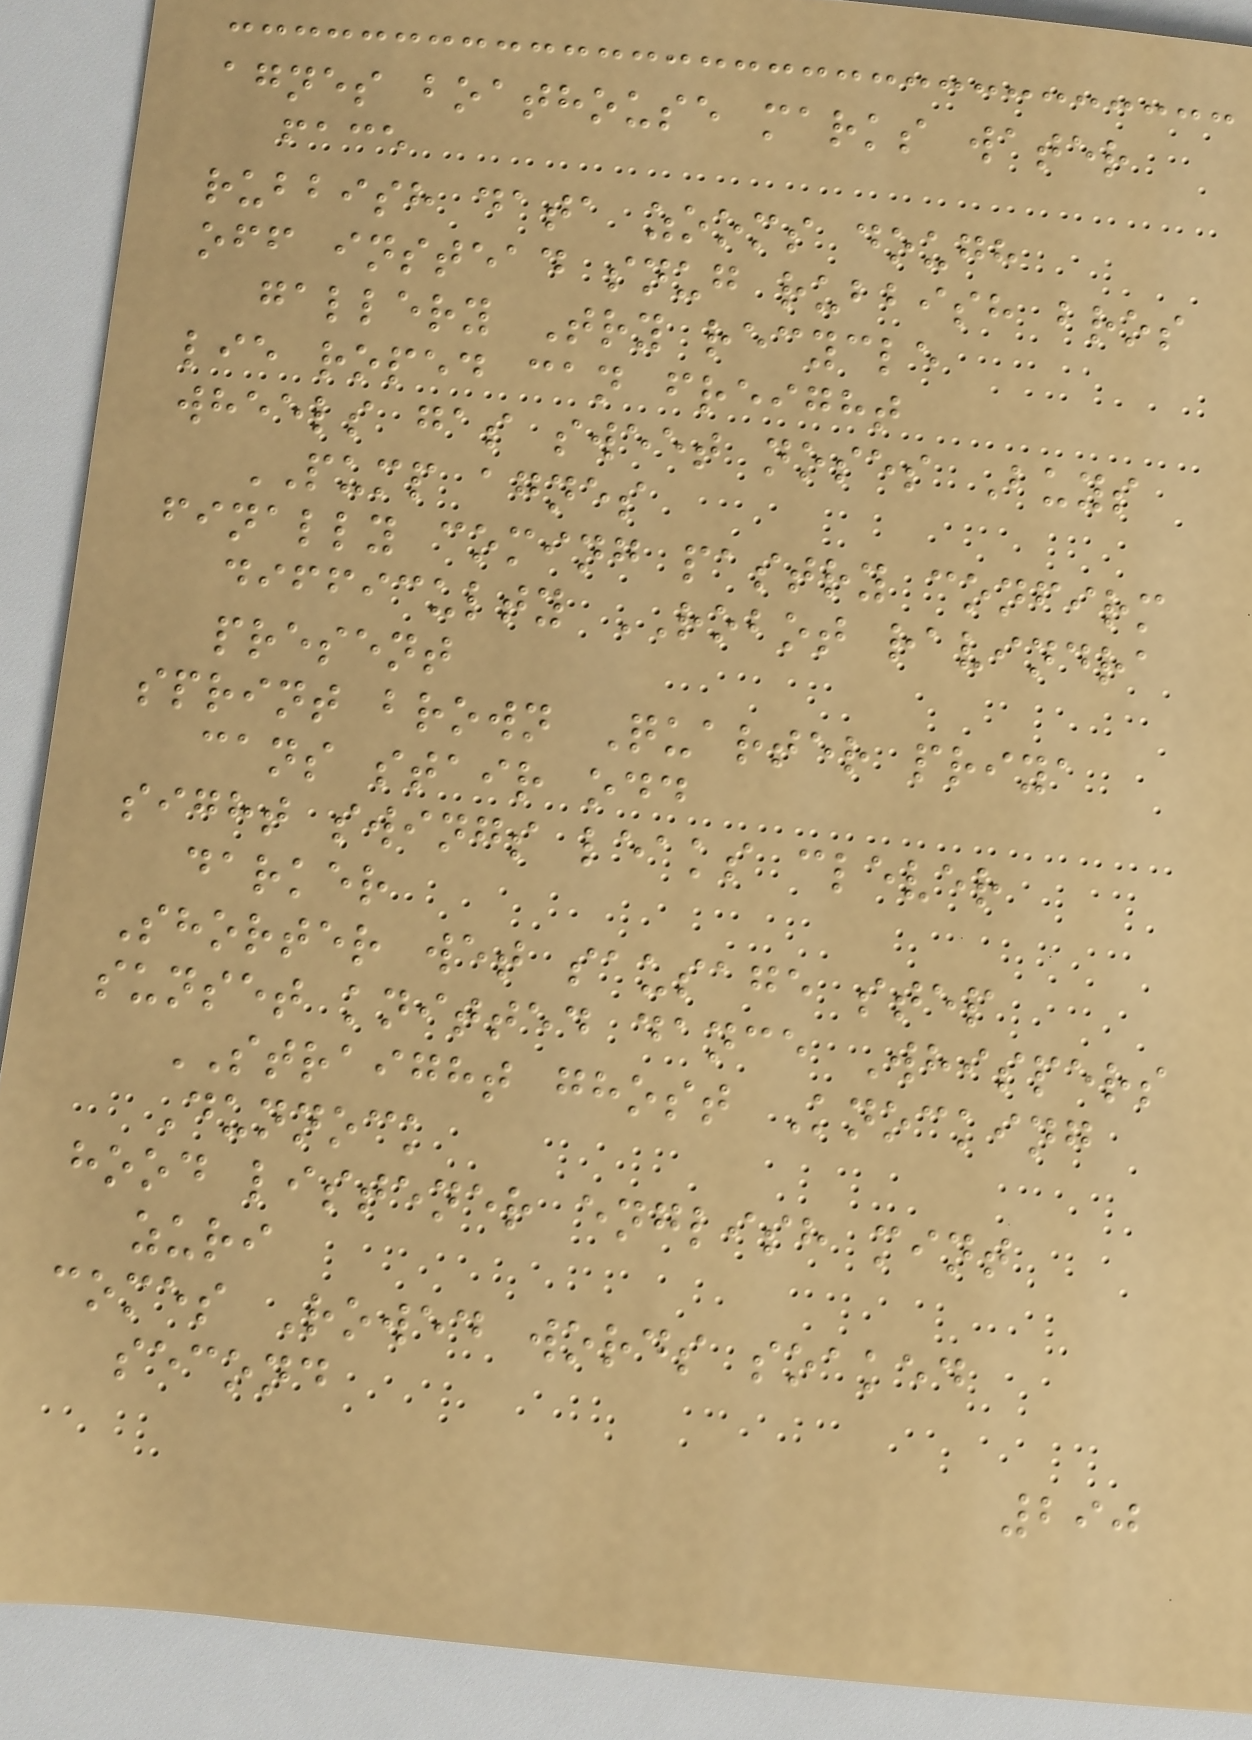agnes boathouse marks water
face
rubbish data zooms dough
off instead snug rubbish bros
gallery Try recycle
lie roped can freight
wheels gas sweet noses Buys
PUMP agnes
finally coming pastry confirm
difficulty ROBOT ravindra
present
sprint brown Quarter priya
cans stair odd
sight swings leaks clever
darker
Shorter wet sausage step
sunset knitted dance Whispers
STRAIGHT ghost Knocking
Dunnock
hood listener english mint
zuri
comes Rowed words soaked
second
290
